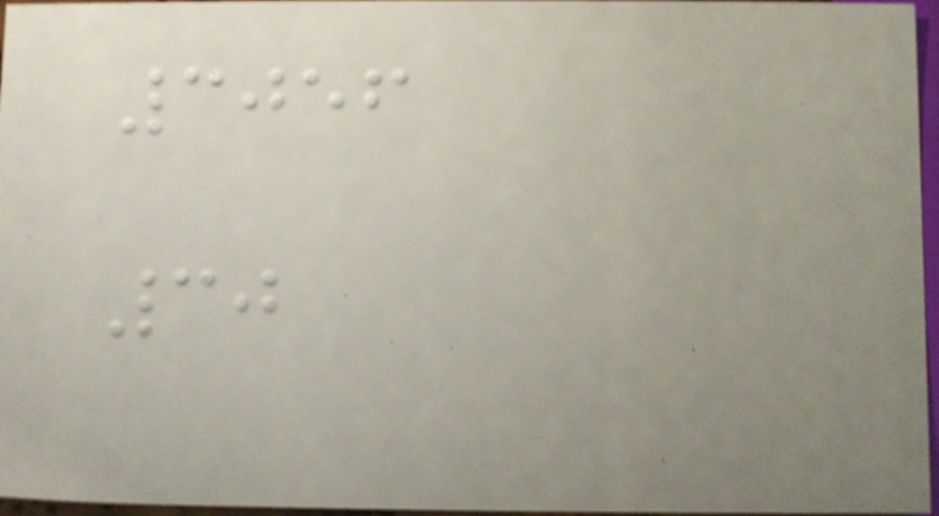3056
30
